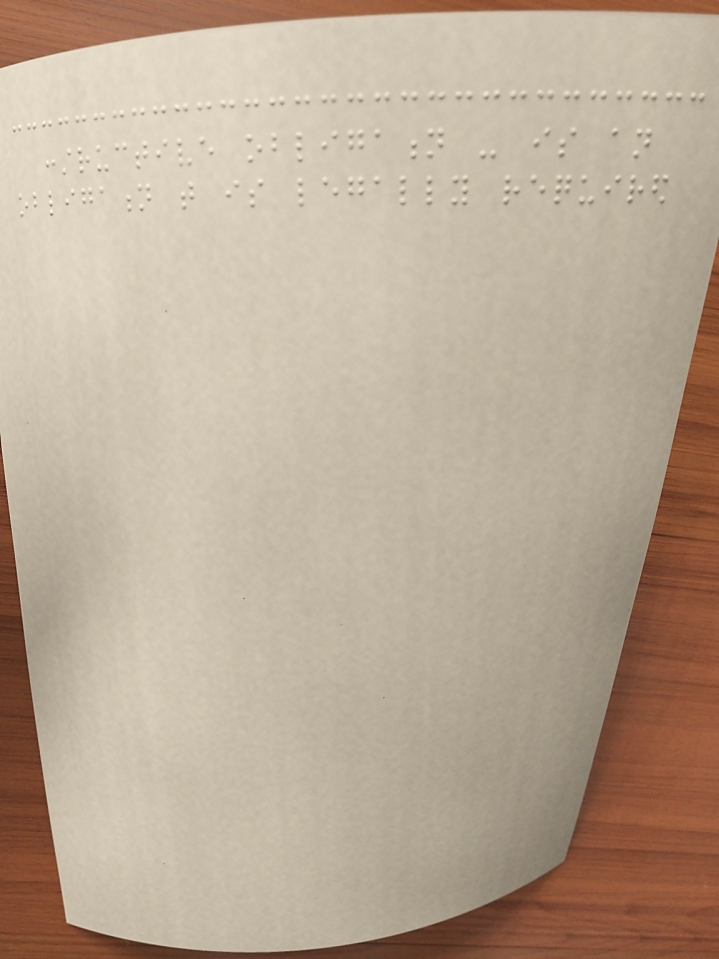constructive obligation - is an
obligation that is legally required
